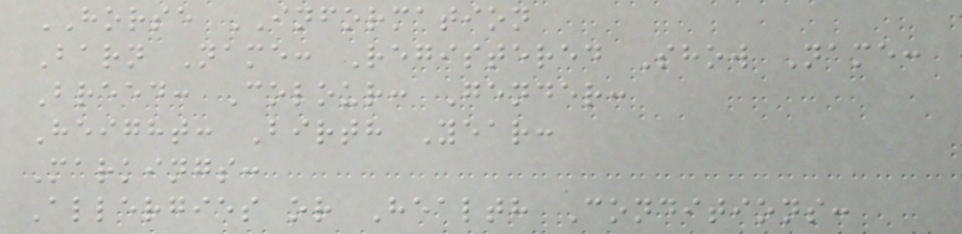HORSE INFORMATION
Barn Name: Registered Show Name:
Breed: Colour: Gender:
Height: Birth Year:
Markings:
Allergies or Health Conditions:
